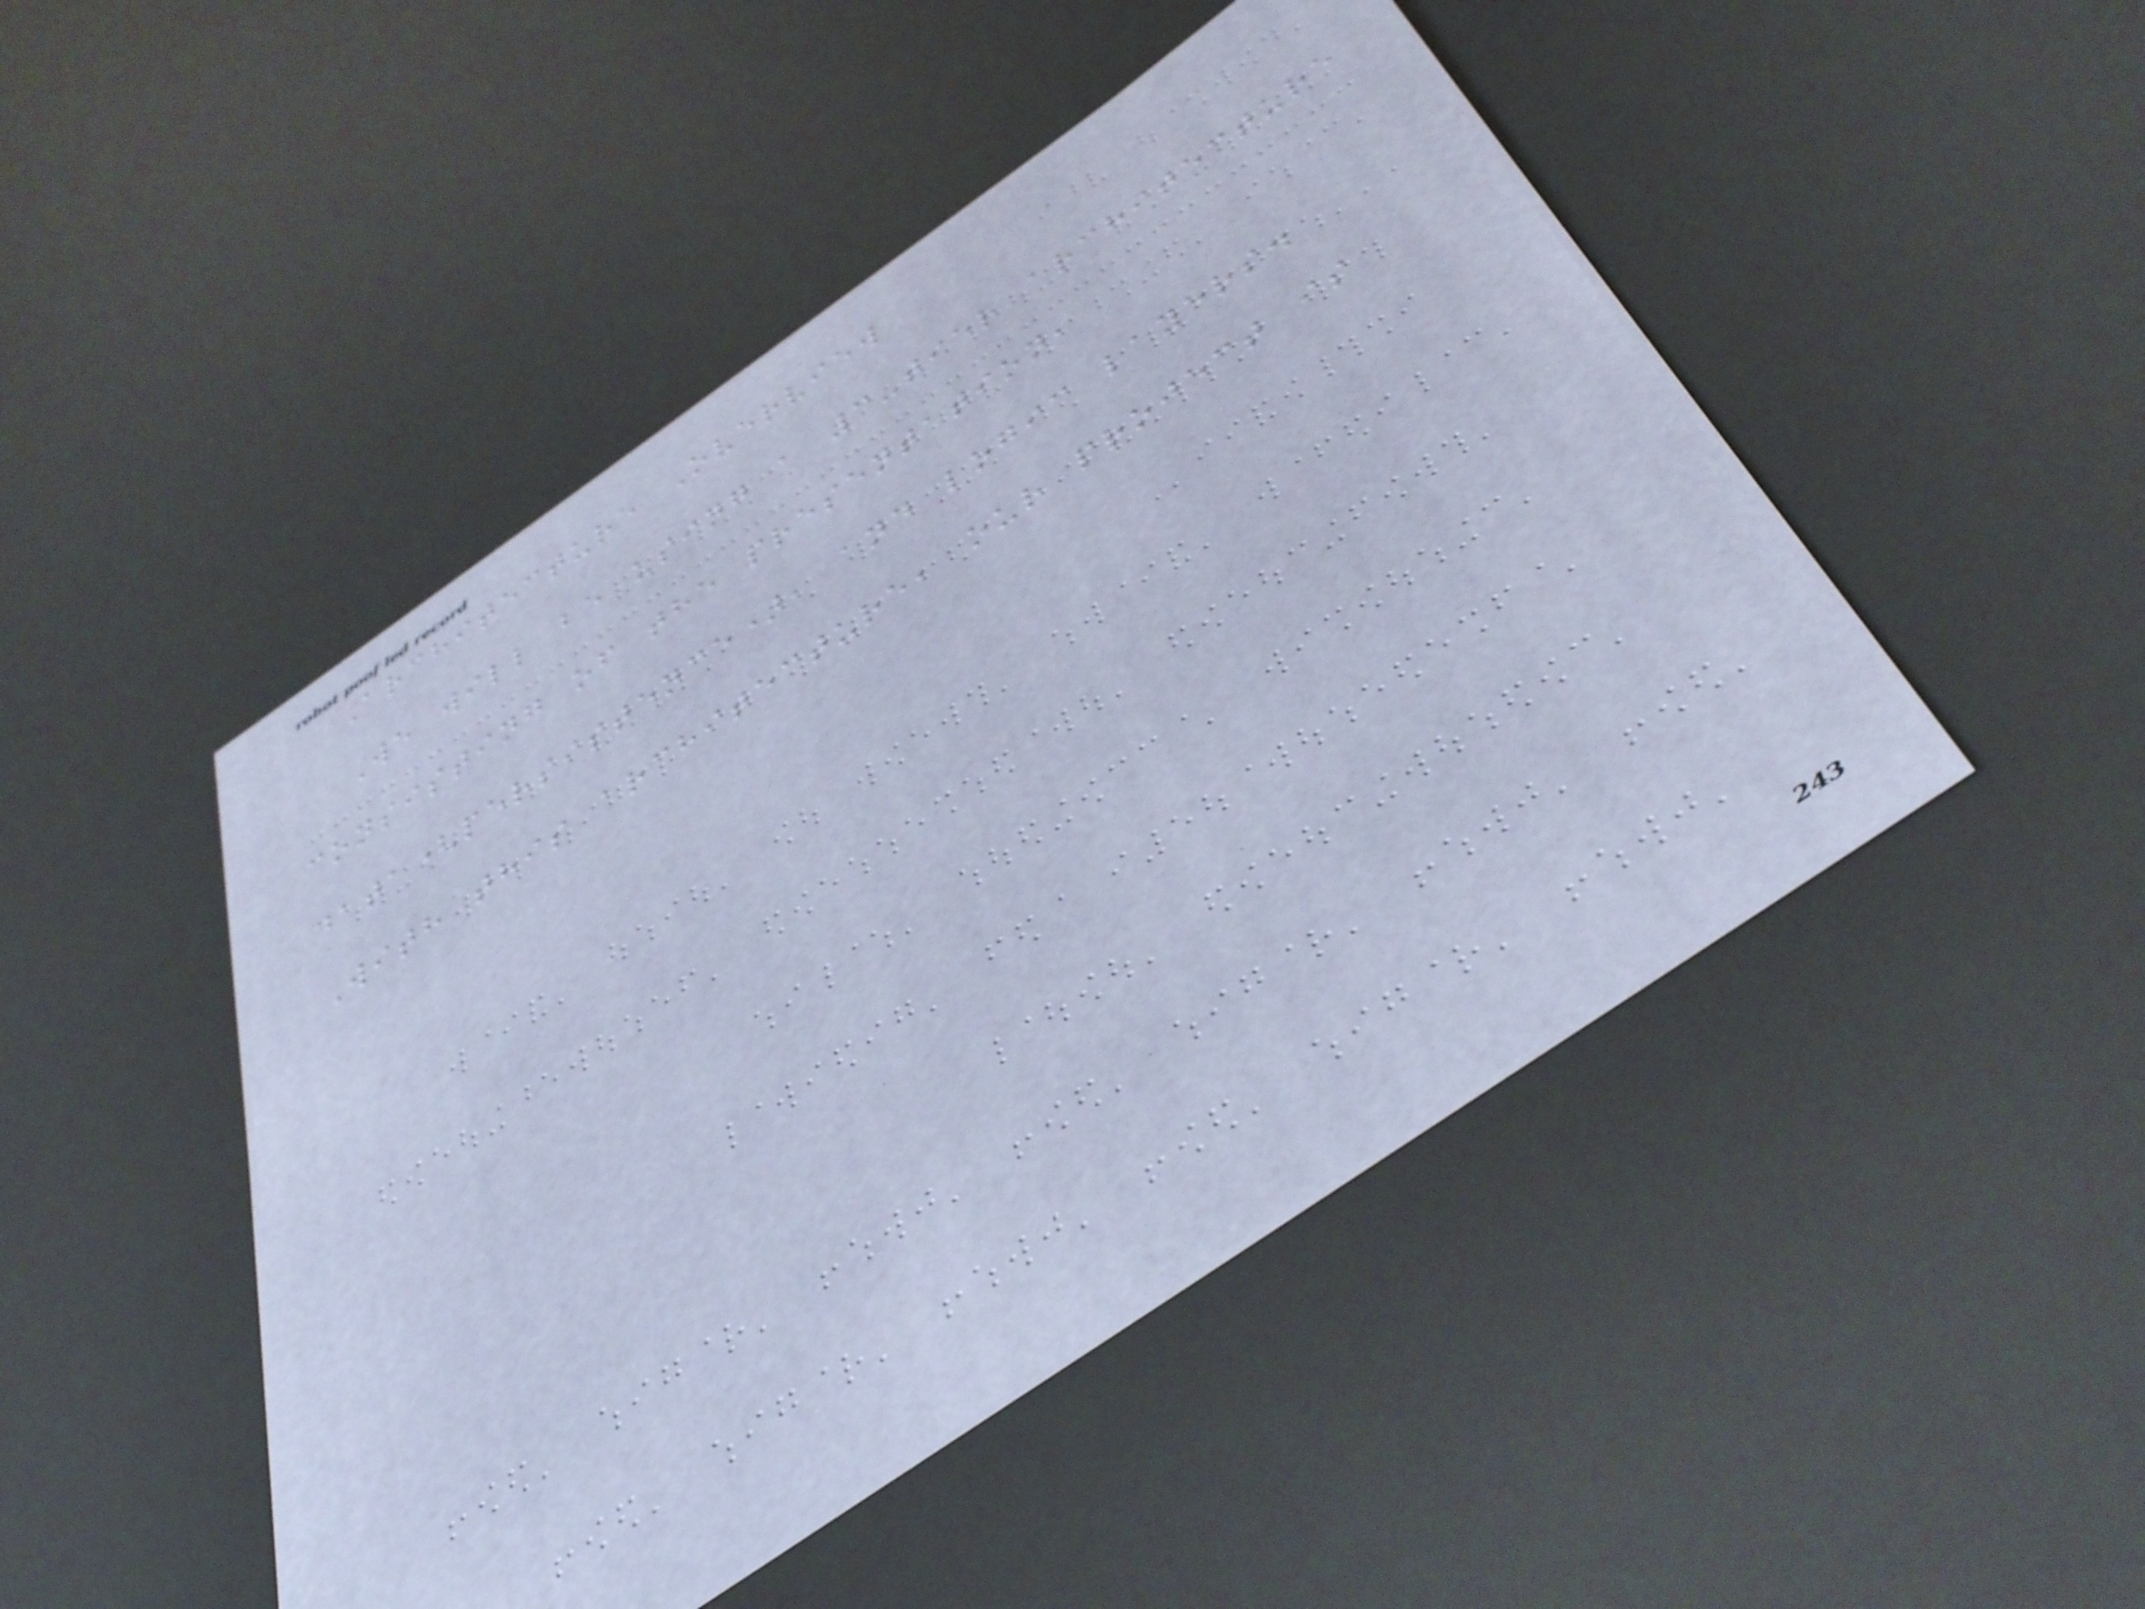Architecture Overview
We will be using a 3-tier architecture
consisting of the presentation,
data(persistence), and logic layers.
With this architecture, our project is
